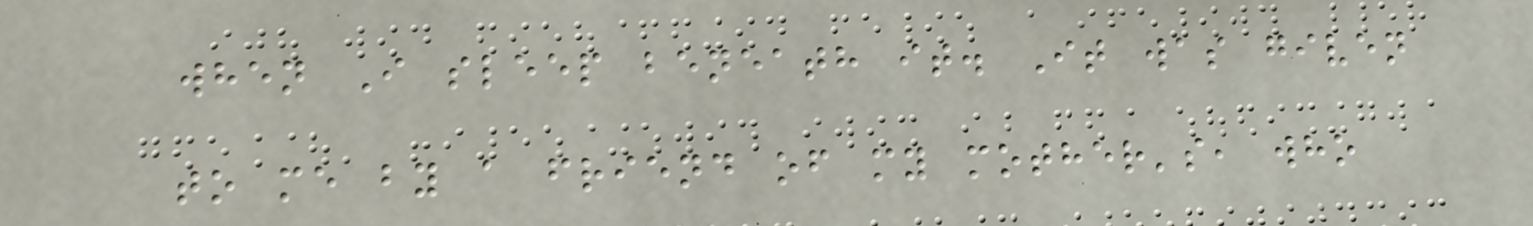when I sleep beneath it. It was given
to me by a friend of my mother's, who
